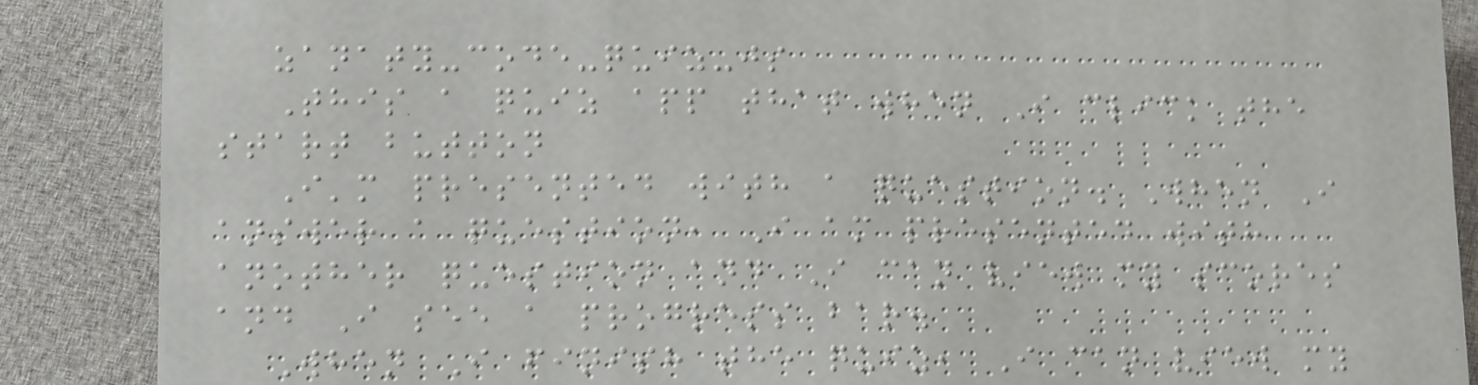zanaty-code-quiz-js
This a quiz app that when I click the
start button
I'm presented with a question. When I
answer a question, I am presented with
another question and I can view my scores
and I see a progress bar.
When I finish the quiz, I can view my
